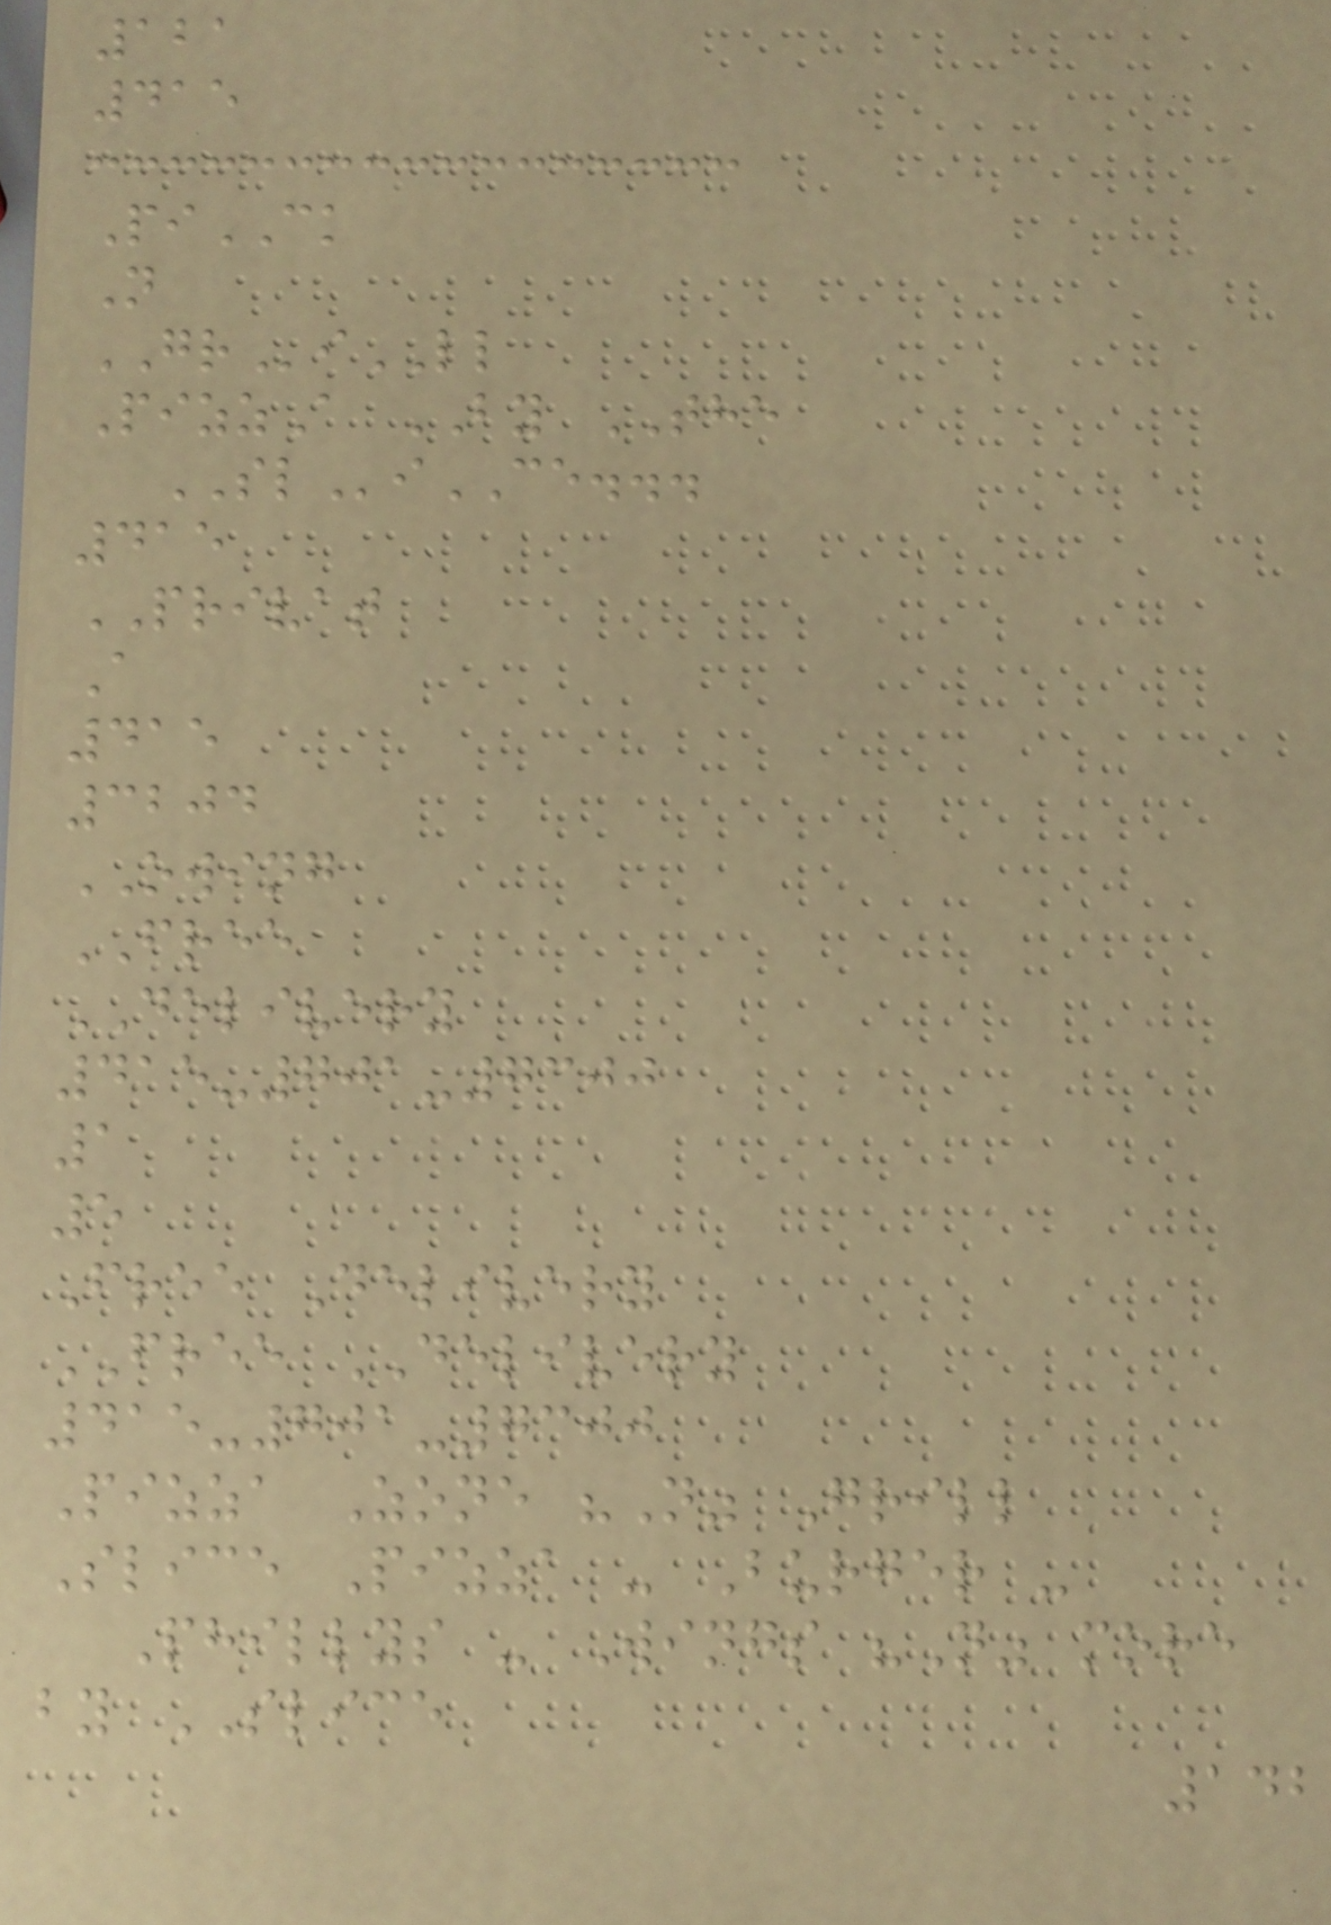121
415
PiCK
N
GRiLL
PizzA BY THE
SLiCE...
415
PRIVAT
A
415
3204
OWING
FREE
DELIVERY
415-701-7300
1
5
Free Delivery
FREE DELIVERY
415-701-7300
Pizza Zone "N" Grill
Slice Pizza - Burger -
Phillys - Wings "N" more
by SLICE
142
